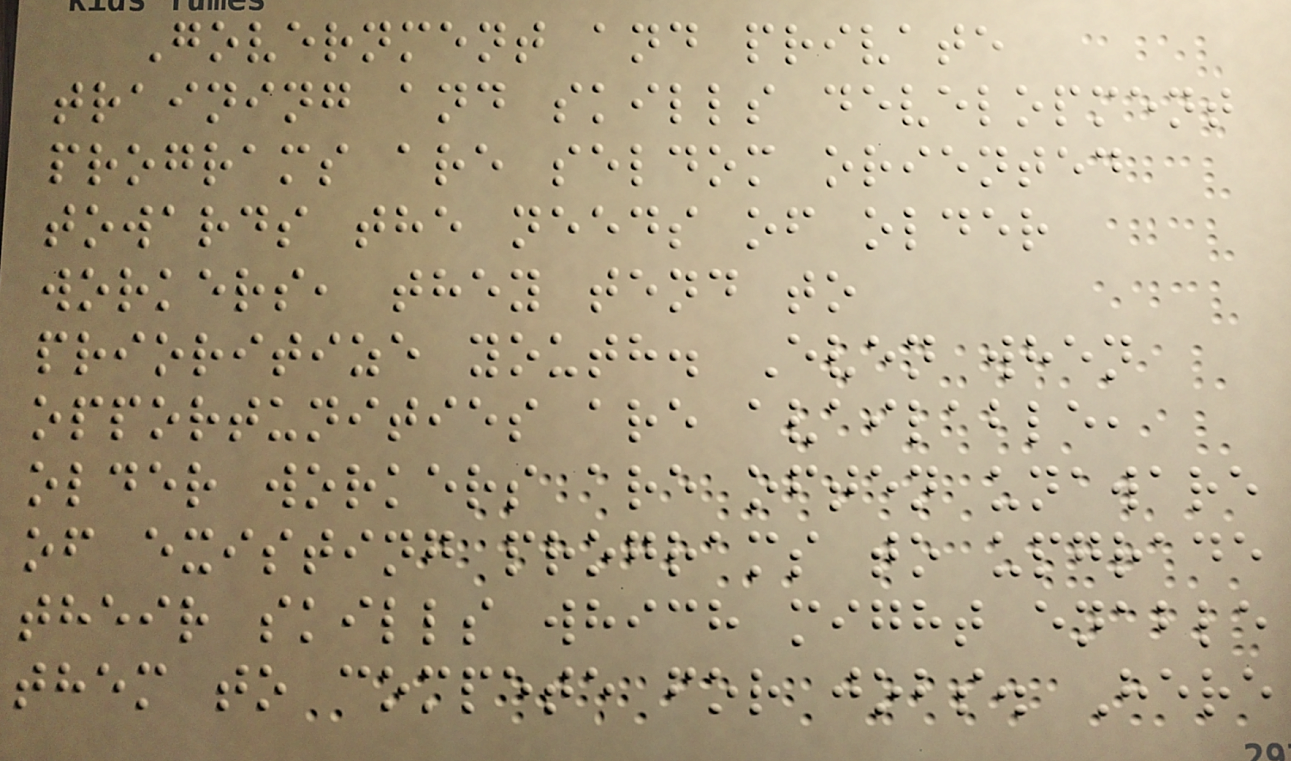Government and private
training and skills development
programs are seldom oriented
towards the needs of older
workers, they tend to
prioritize youth. Even when
opportunities are available,
older workers are often unaware
of existing programs to upgrade
their skills which might enable
them to compete for jobs. Here
